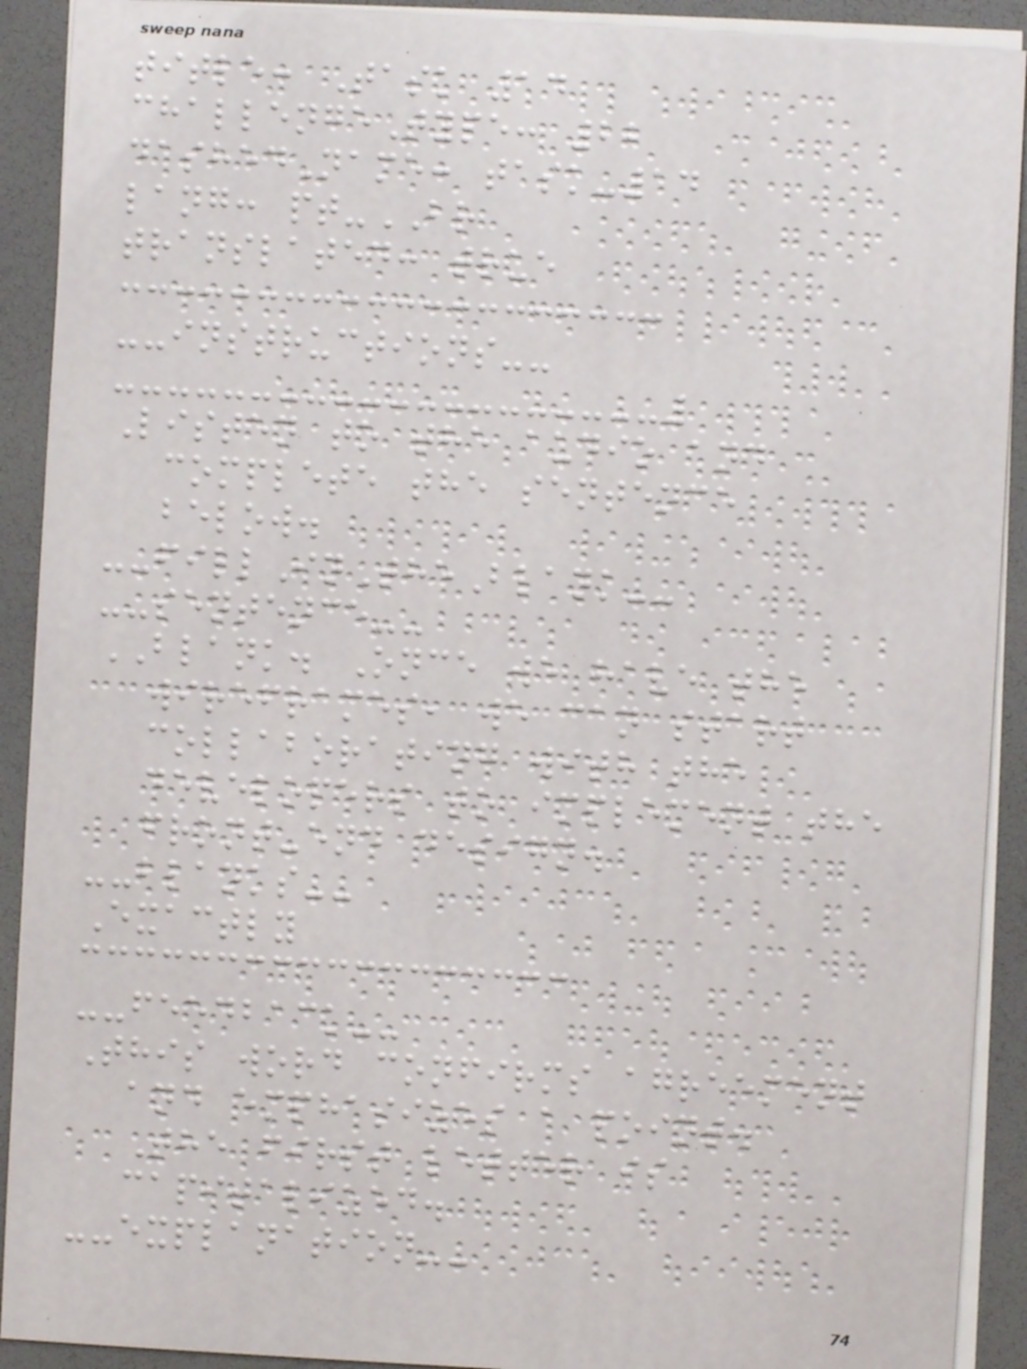title: Task 14
challengeType: 22
dashedName: task-14
lang: pt-BR
translated: true
--instructions--
Listen to the audio and
complete the sentence
below.
--fillInTheBlank--
--sentence--
BLANK. Once we have the
wireframes, we can start
collaborating with the
developers to implement the
front-end design.
--blanks--
Exactly
--feedback--
This word confirms agreement
and emphasizes a point.
The first letter is
capitalized.
--explanation--
